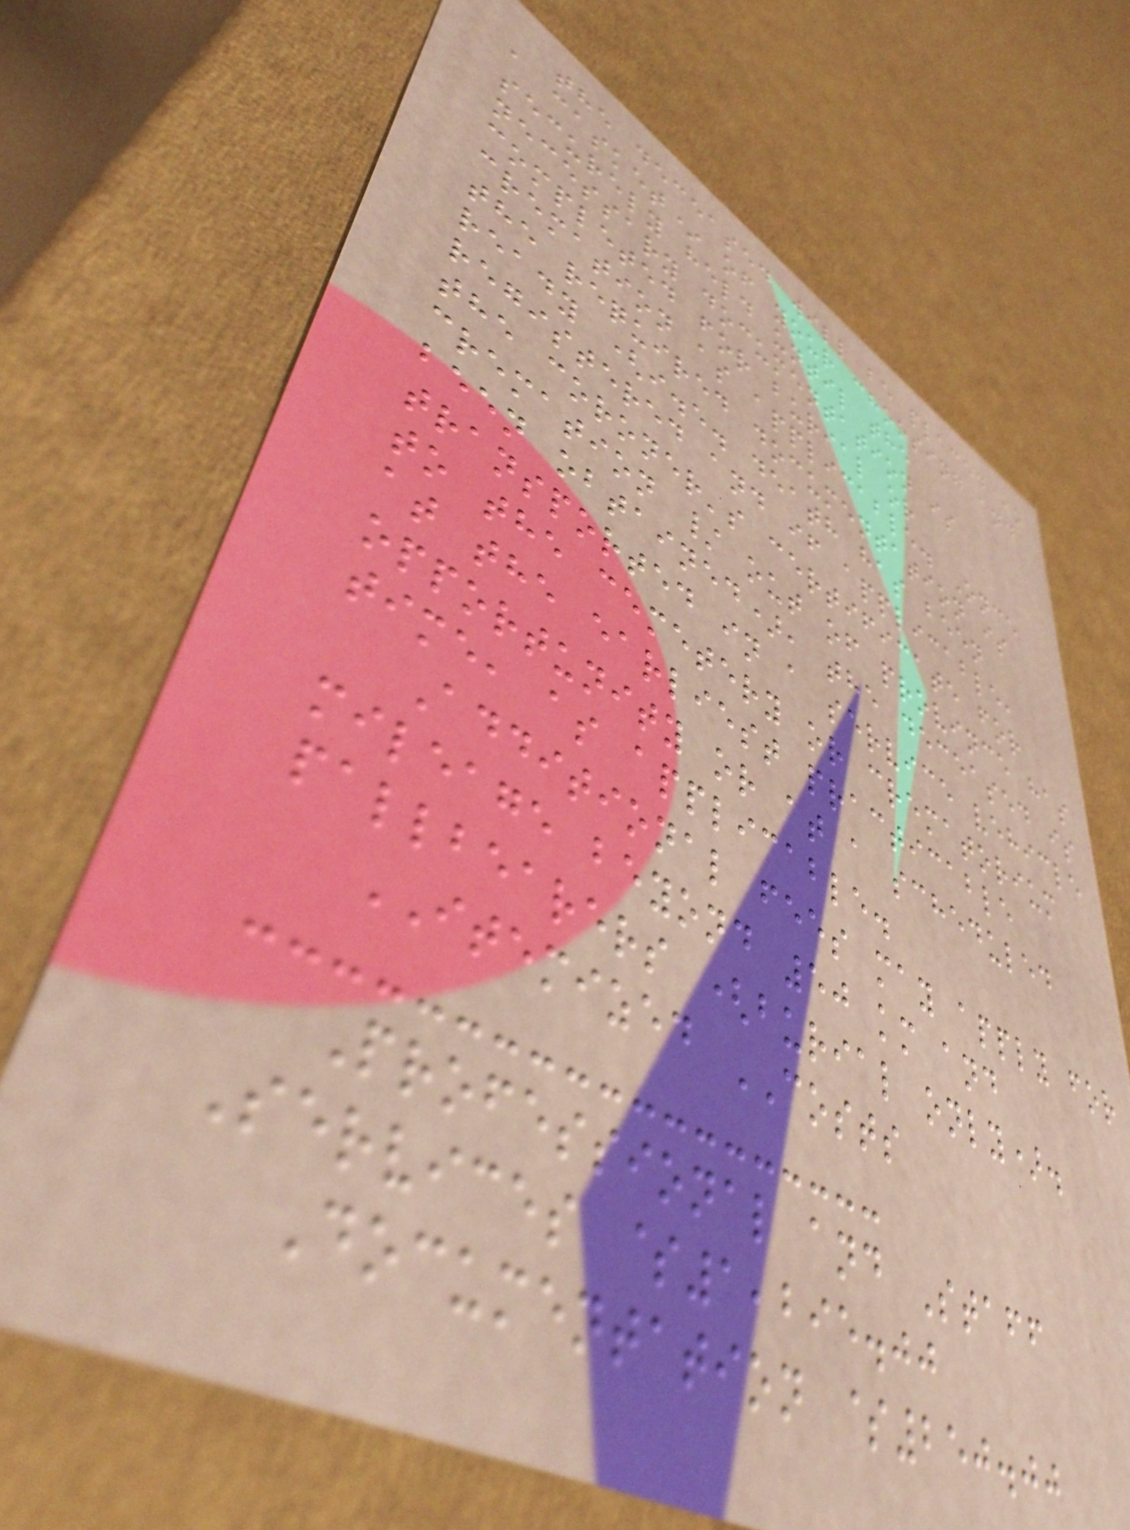the deceased will be placed in
a casket* of your choosing and
securely held until the
necessary documentation is
completed for burial or
cremation as applicable. Once
the required documentation is
ready (i.e. death has been
registered and if applicable,
the coroner's certificate for
cremation / out of province has
been obtained), the deceased is
transported in a service vehicle
to the cemetery or crematorium
at the earliest practicable
opportunity or at a scheduled
time, as applicable.
Additional fees may apply for
mileage beyond 50 km and
pallbearers (burial only).
ITEMIZED COSTS
Professional and Staff
Services $1,295.00
Documentation $250.00
